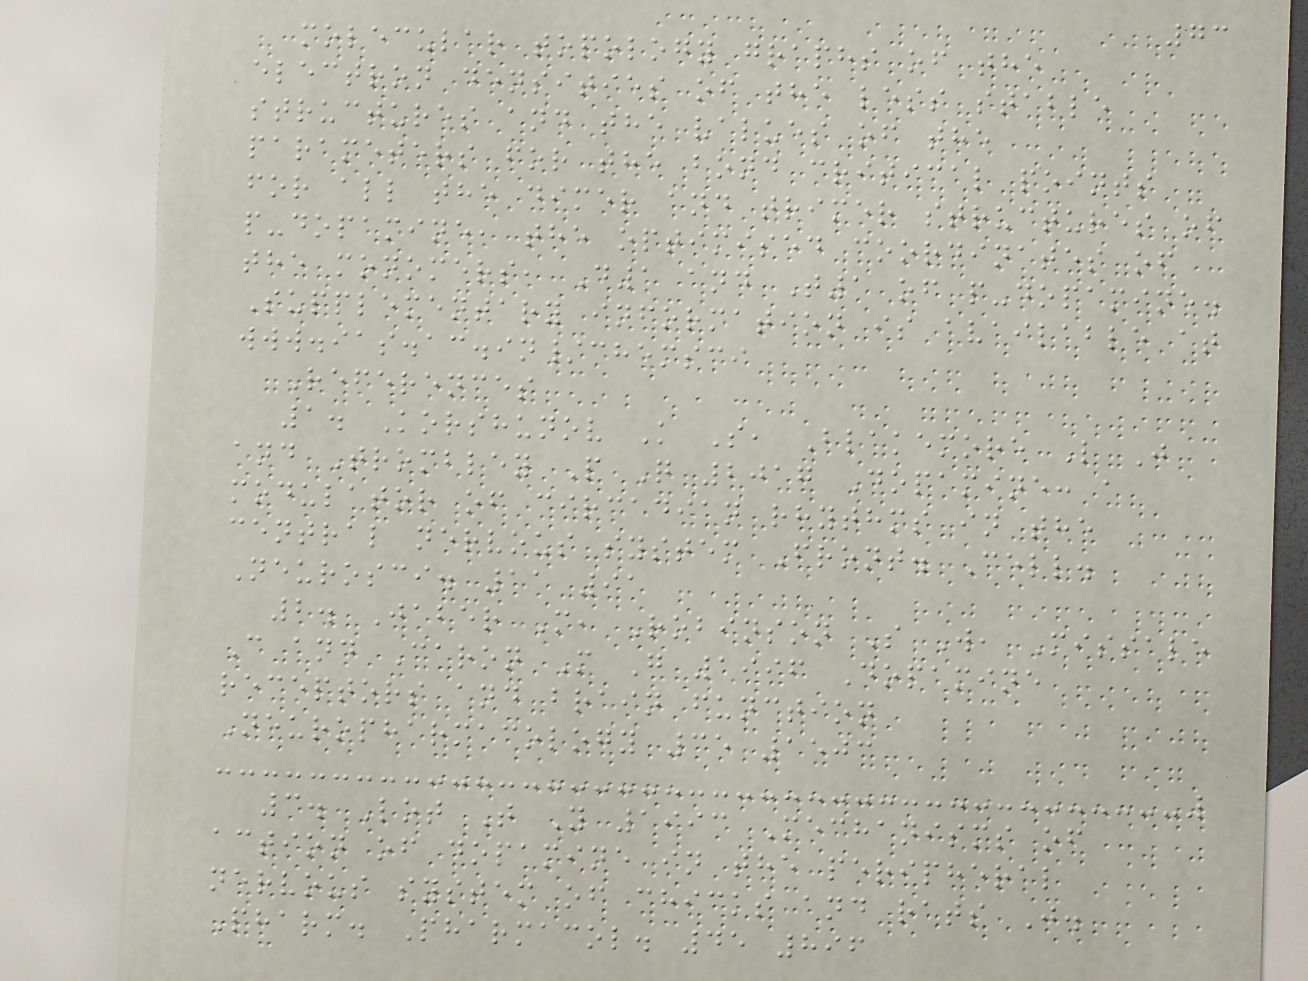73
molecular topology graphs of the
electron densities of the less stable
structures and the values of the
parameters for the bond critical points
for all the dimer and trimer structures of
p-dopamine, the optimised coordinates of
the monomers, D1 and T1 of p-dopamine.
Supplementary information is available at
www.ias.ac.in/chemsci
References
1. Korshunov K S, Blakemore L J
and Trombley P Q 2017 Dopamine: a
modulator of circadian rhythms in the
central nervous system Front. Cell.
Neurosci. 11 91
2. Jaber M, Robinson S W, Missale
C and Caron M G 1996 Dopamine
receptors and brain function
Neuropharmacology 35 1503
3. Lot T Y 1993 Mechanisms of
action of dopamine in the peripheral
nervous system of chicks and rats J.
Pharm. Pharmacol. 45 896
